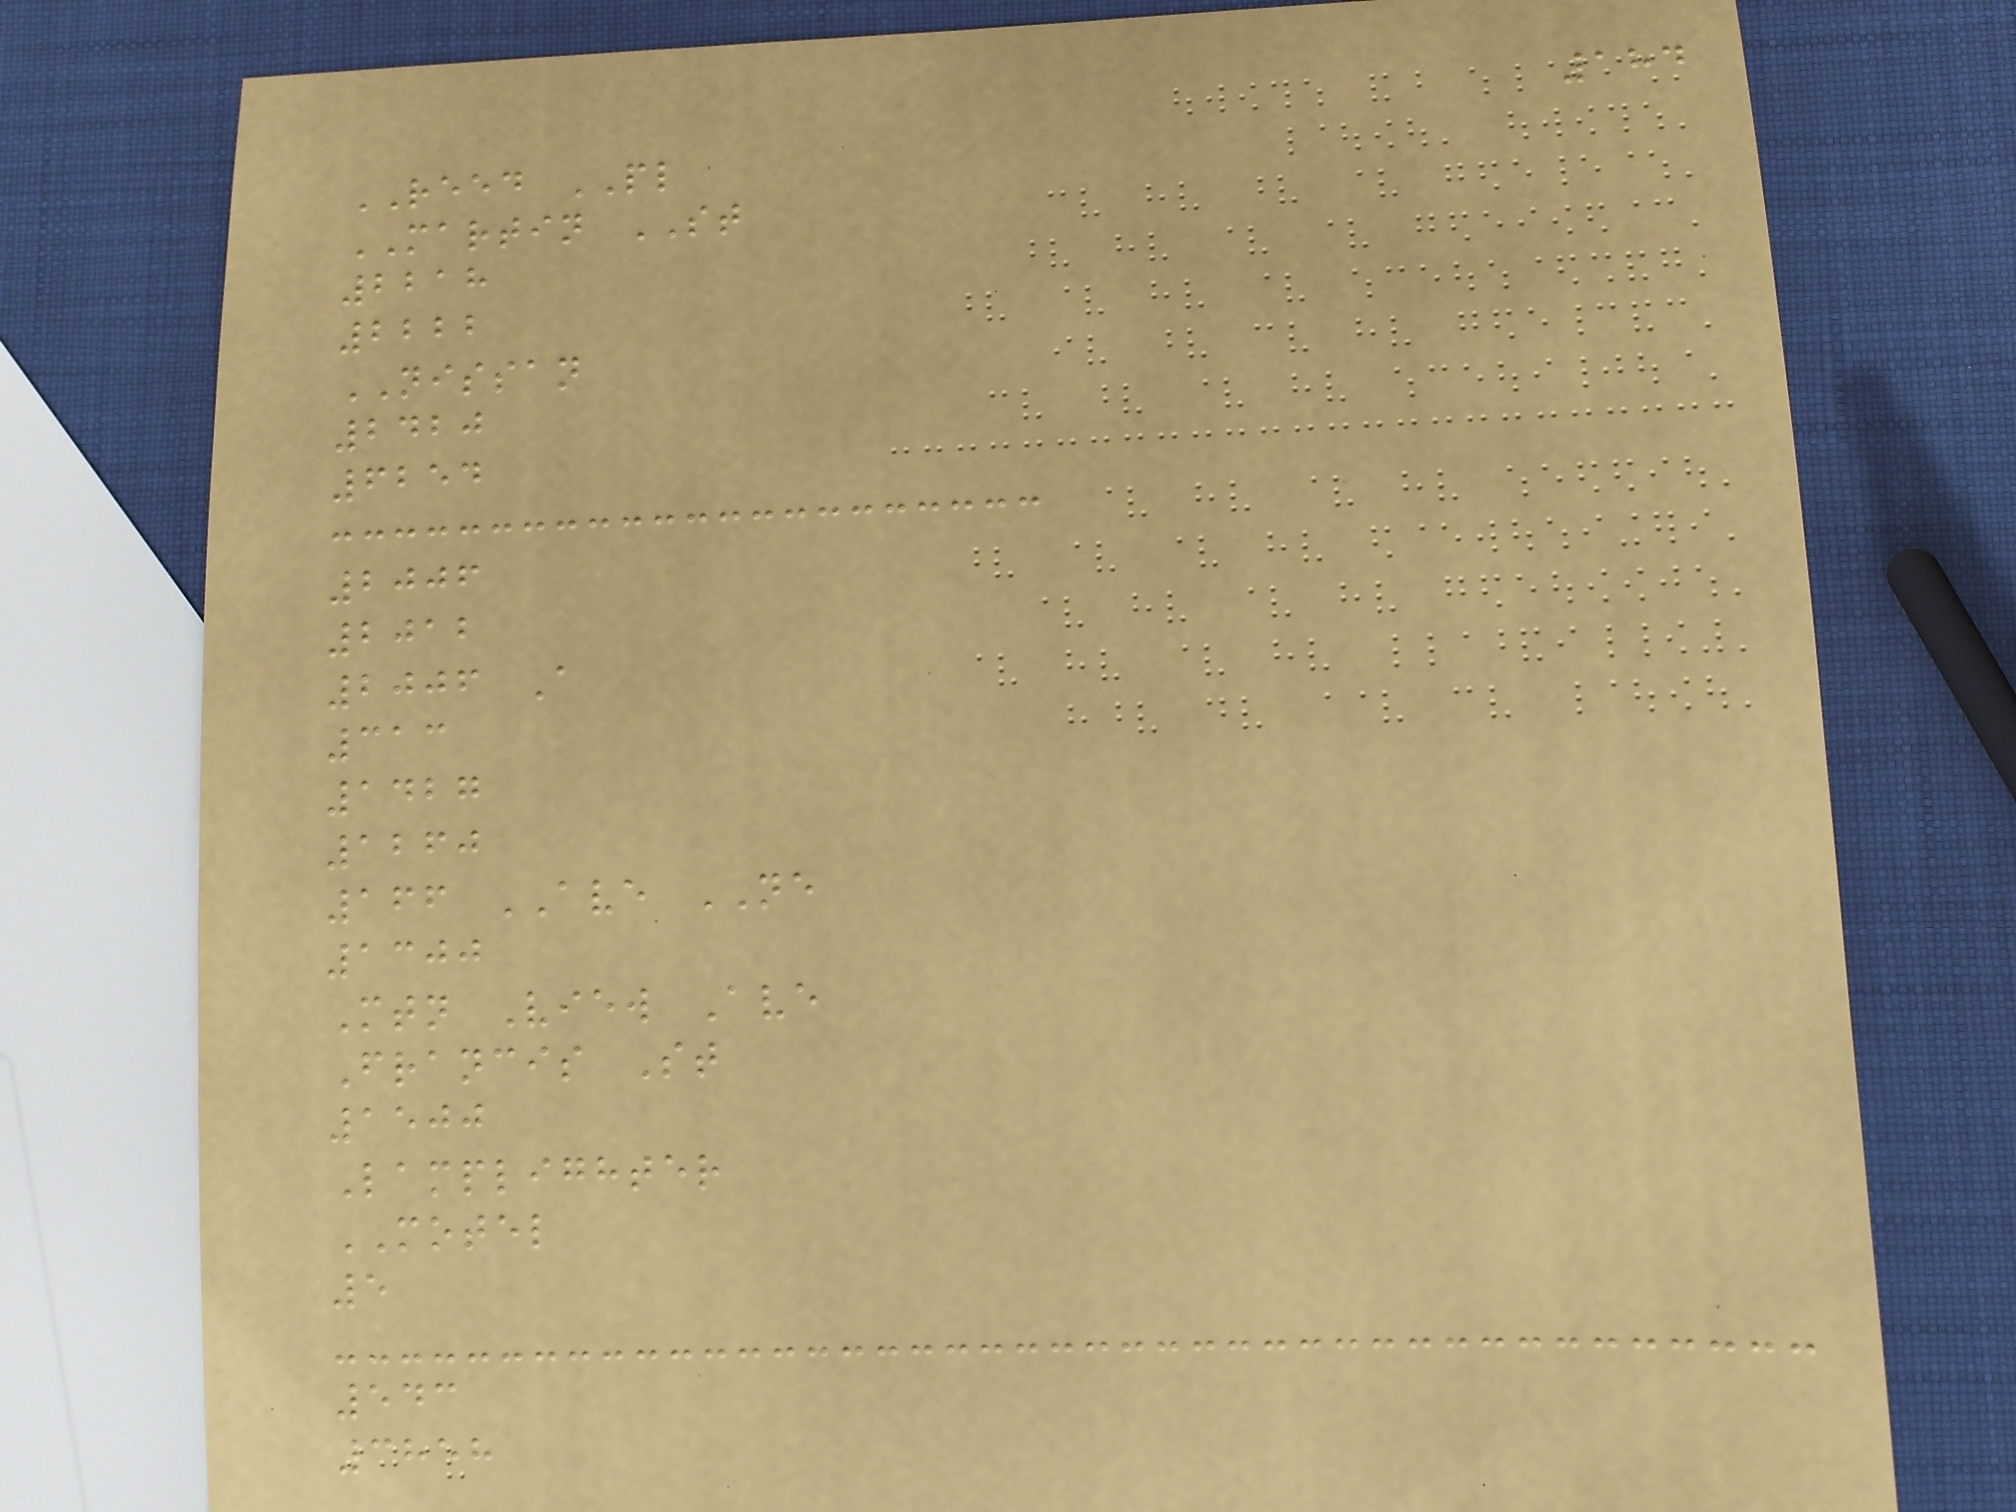184
REED PL
MARTIN ST
2218
2222
NISSAN
2420
6254
2006
2012
2006 A
313
1427
1260
166 AVE NE
1300
Mtn View Ave
Francis St
1500
Lamplighter
MOTEL
5
543
3858
